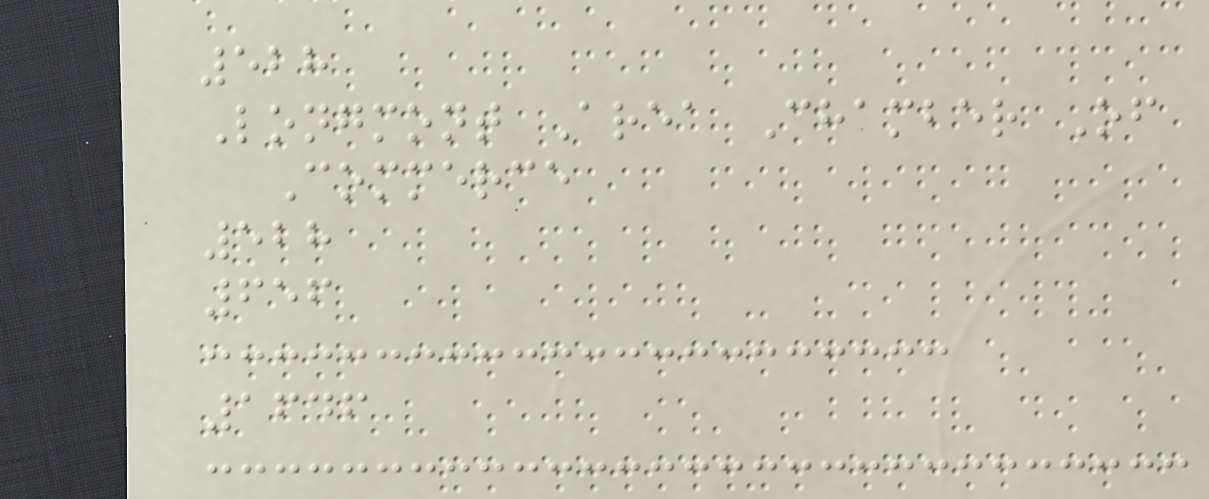528
Longmont Area Chamber Of
Commerce
528
656
1646
